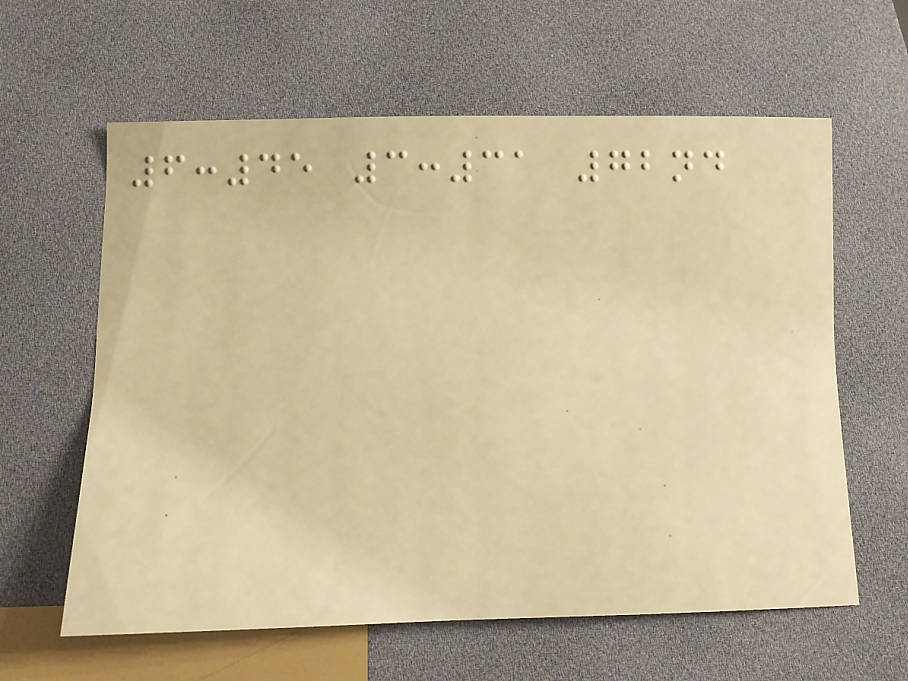6:45 3:31 72nd
